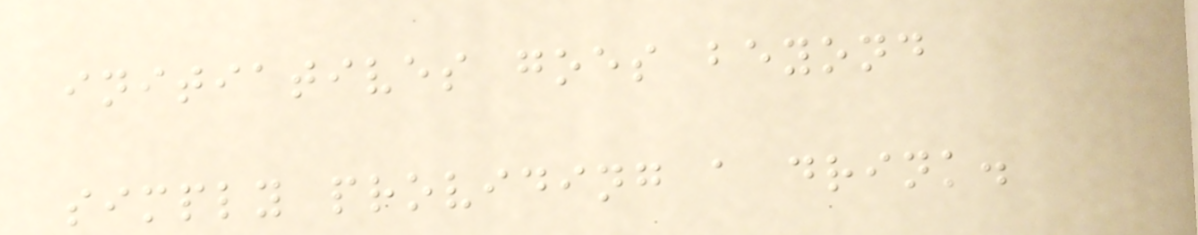initiatives goes beyond
simply providing a drink.
